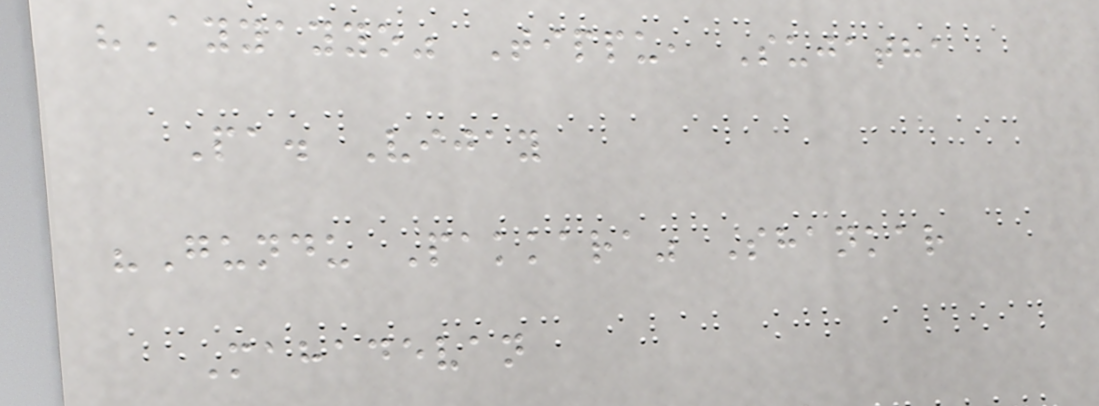"Ayyayyo" Tippu, Sujatha
Pa. Vijay
"Gundu Pakkara" Shankar
Mahadevan
